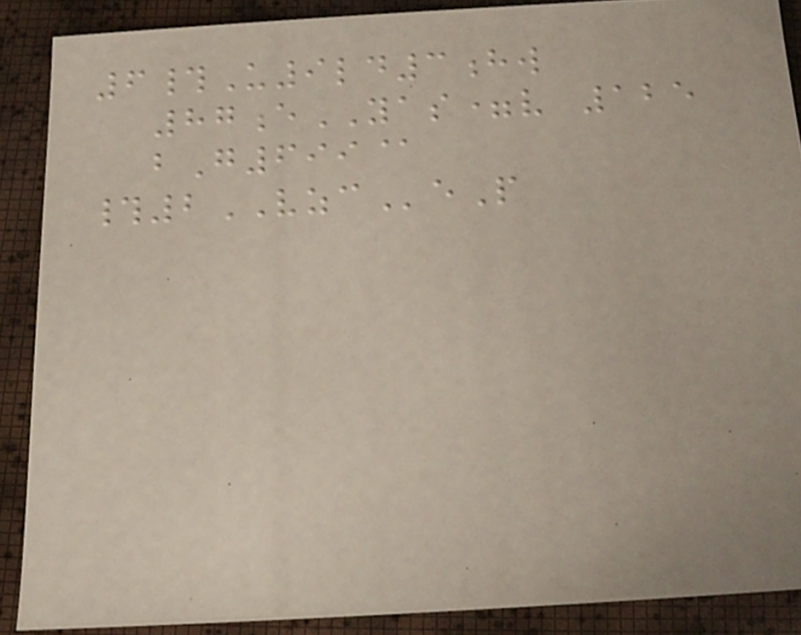6#U9ld3hw
87eYAS=v 125
bG699@
#2VZCeP
